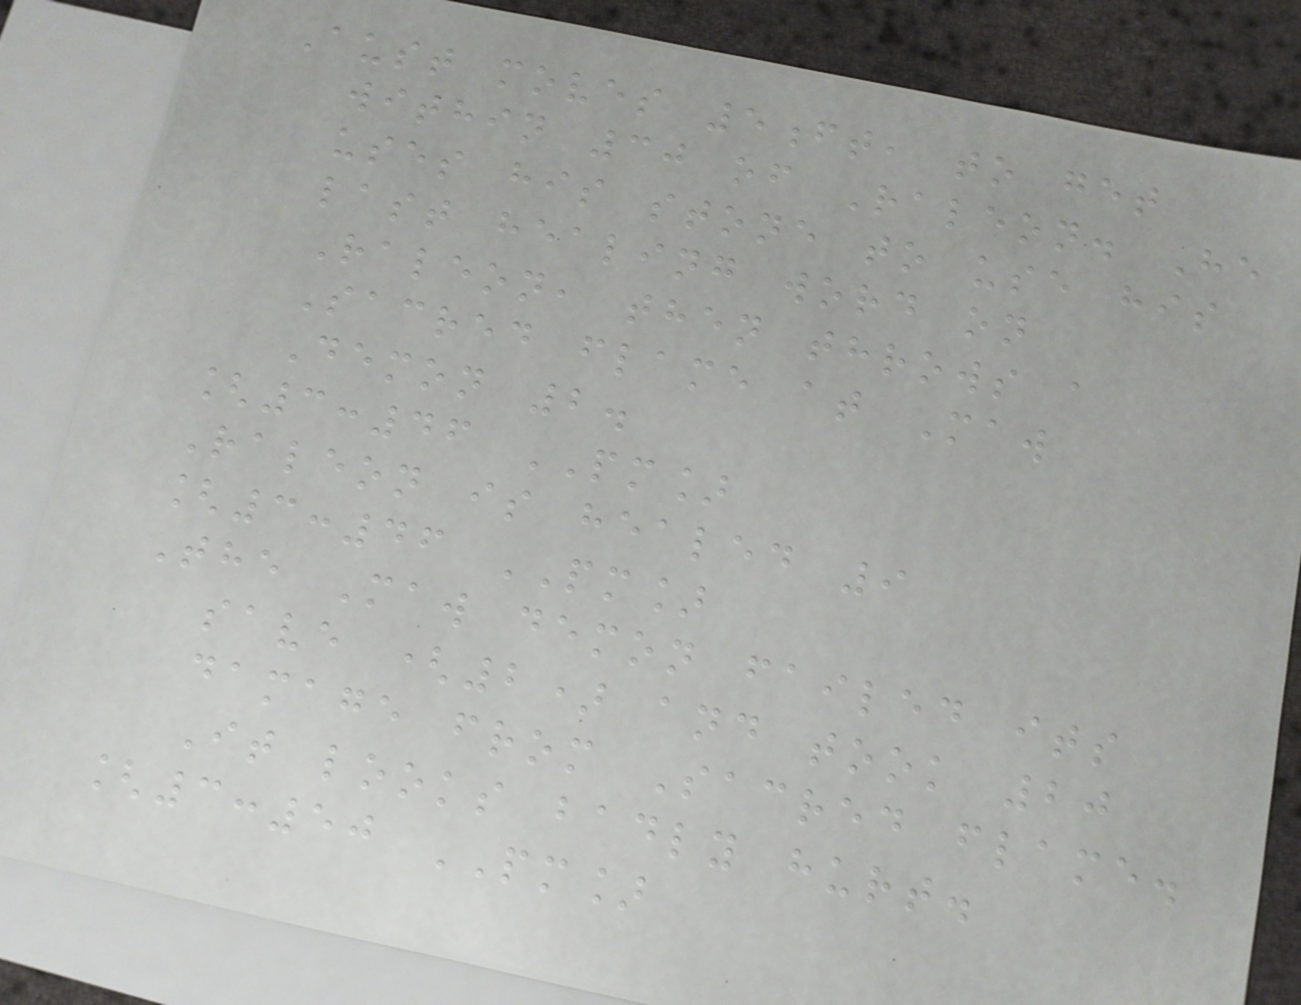Aust moves 5ft, to get
within 30 of Raleon. He
uses his stone to use his
last healing word on
Raleon, then throws a
Sacred flame at Maw
Demon 2.
[3:46 PM]
Raleon is healed 9
[3:46 PM]
The Maw demon failed its
save (2) and took 20
damage from Sacred flame.
It looks badly hurt.
[3:50 PM]
